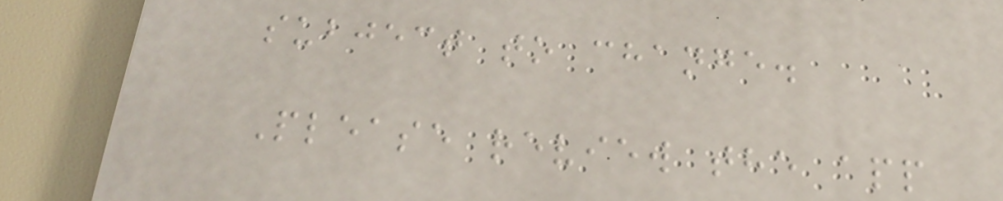subject to change.
Please review the app
